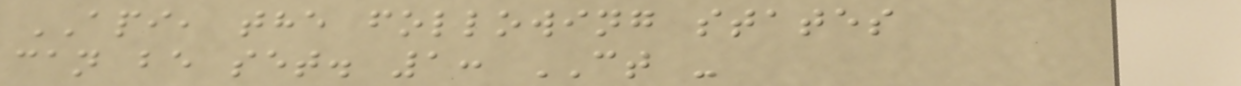API, the following states
can be set. 1: CT -
